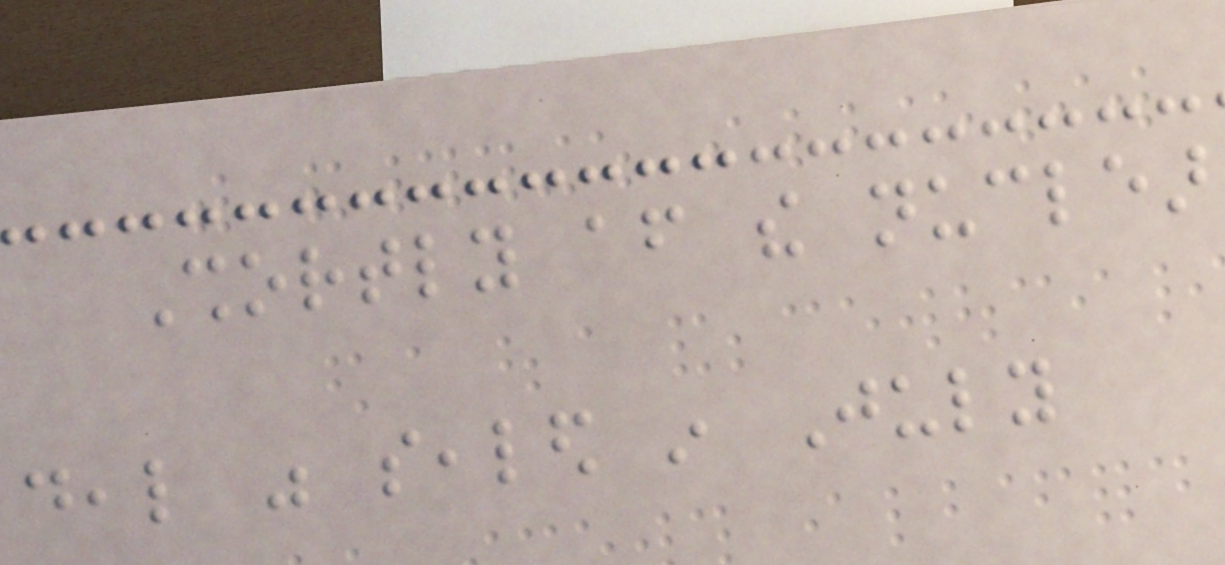Shortly after the nuclear
deal was sealed in July
